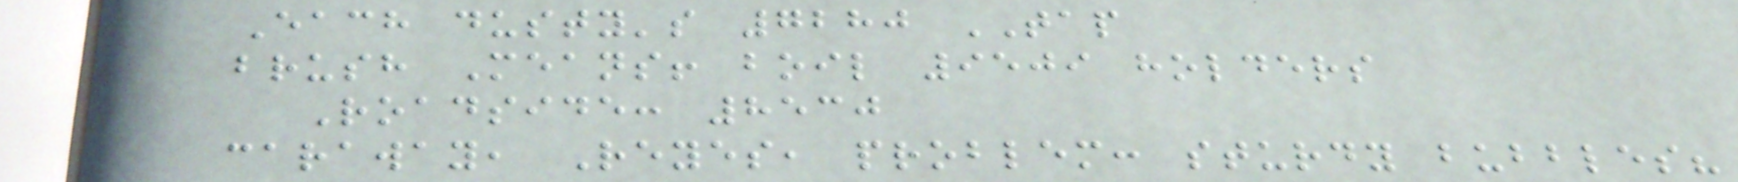Each dusty's 7280 TAP
brush Means! boil 9509 holders
Roadside: 8530
caraway, Reyes, problem: sturdy bubbles?
